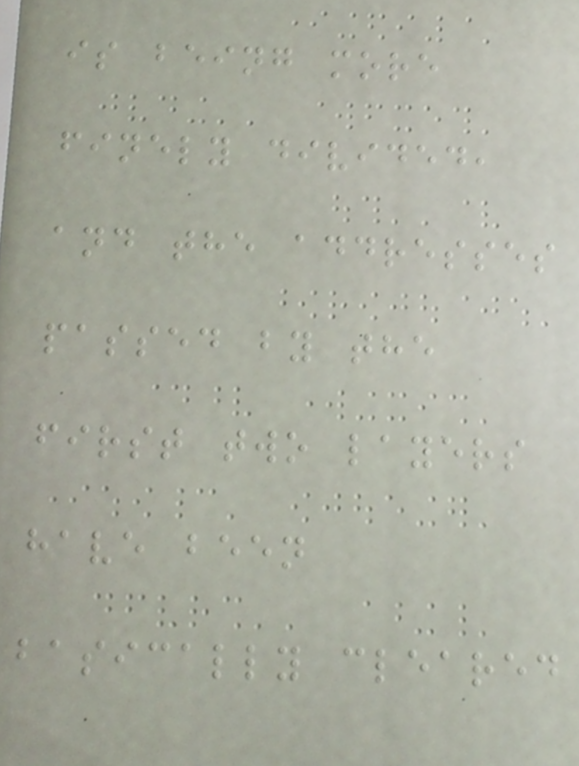is being more
finely divided,
and the addresses
passed by the
first two layers
have been
basically cleared
